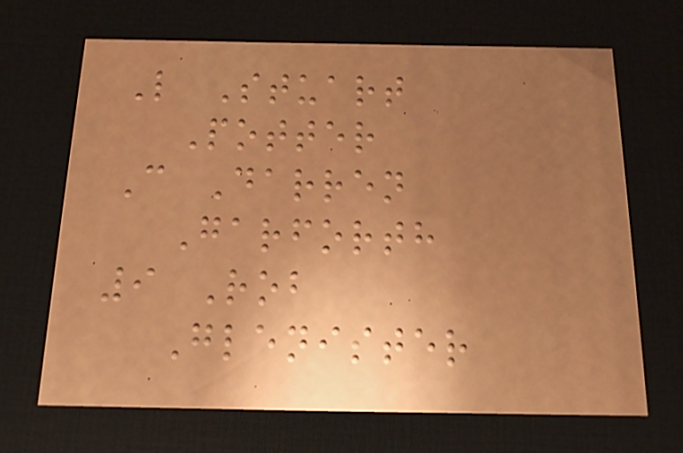L Stuart
Potter
C Darren
Garforth
9 Rob
Glenister
